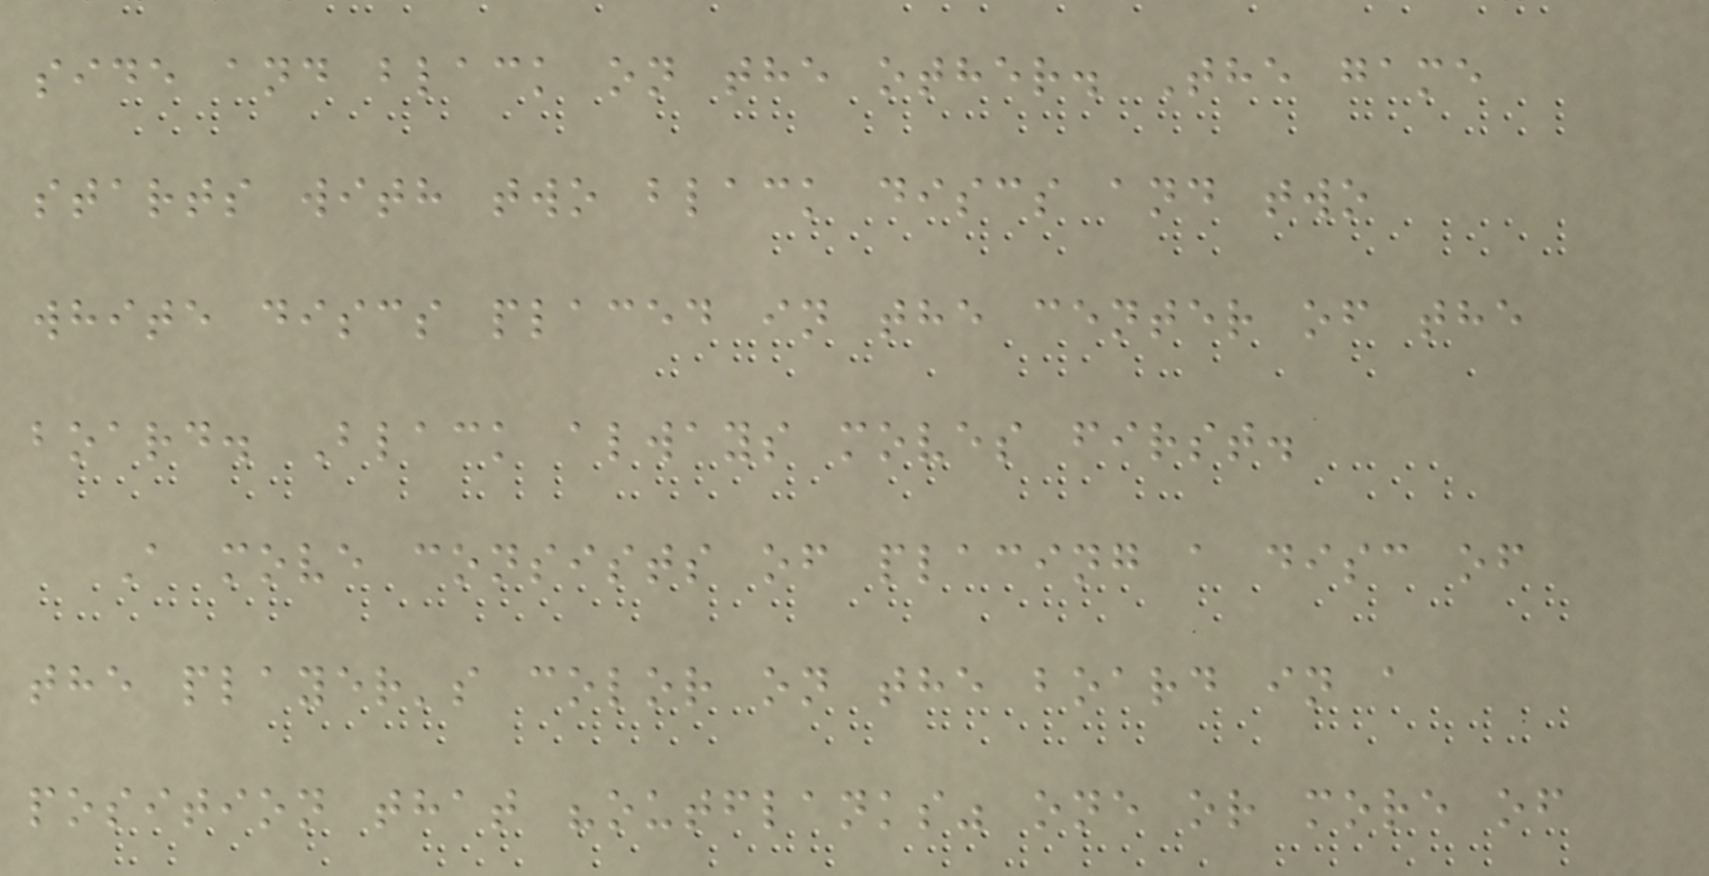side and black on the other. The game
starts with two black discs and two
white discs placed in the center of the
board. Black always moves first.
A move consists of placing a disc of
the player's color on the board in a
position that "outflanks" one or more of
